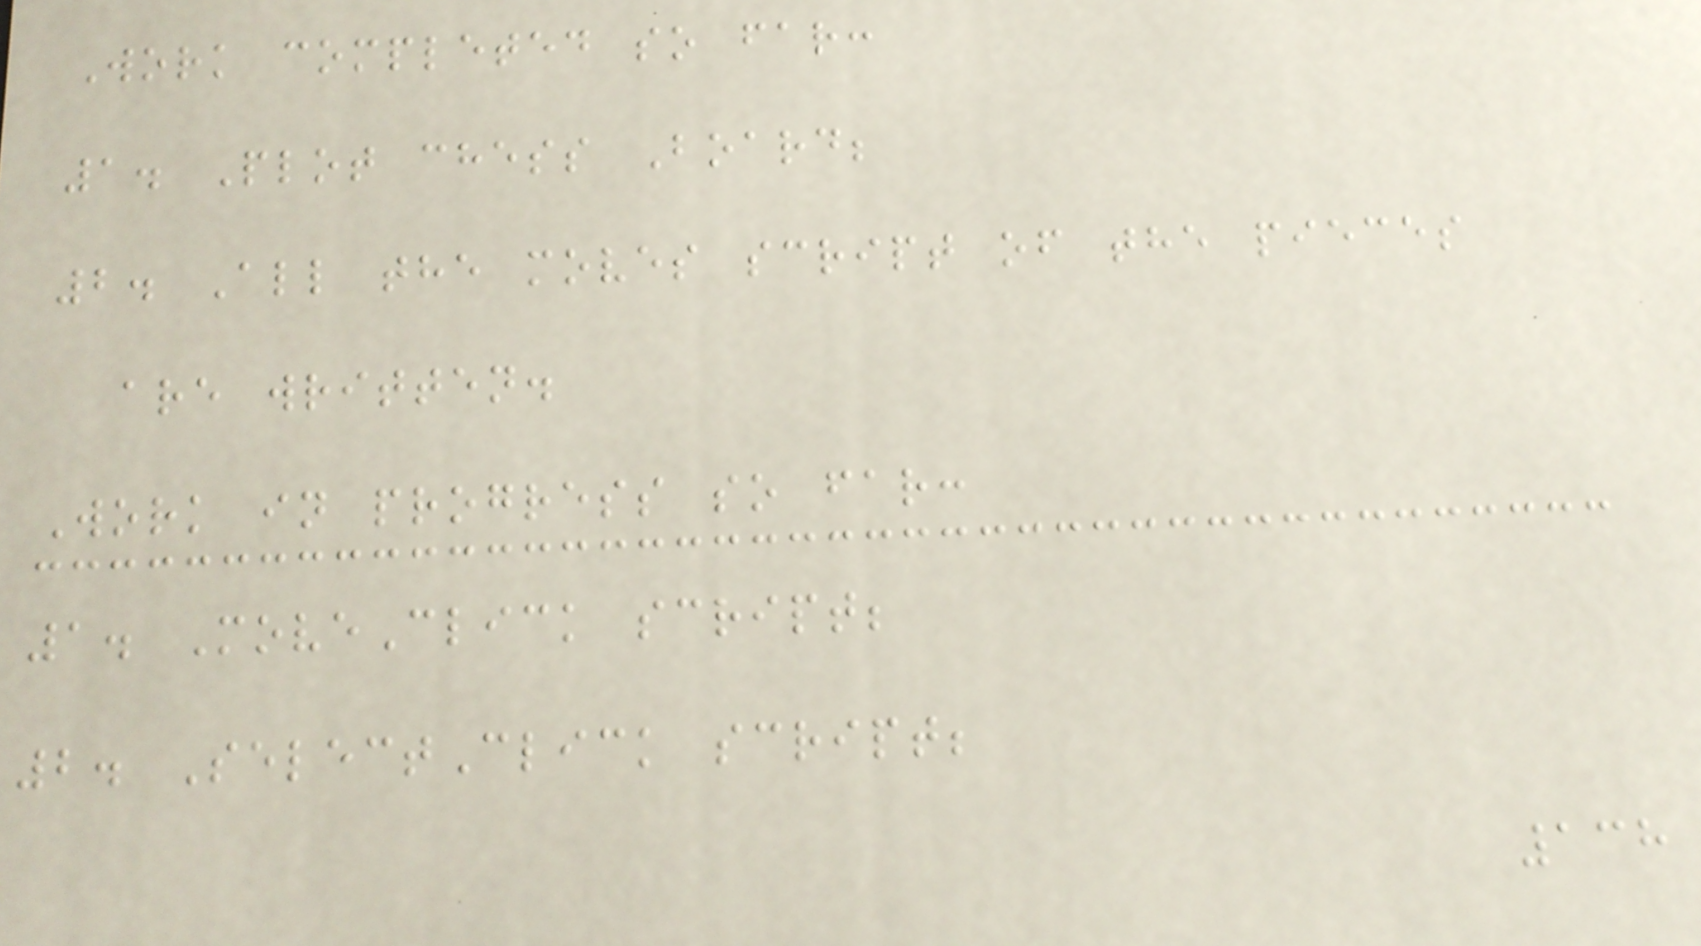Work completed so far:
1. Plot chess Board;
2. All the moves script of the pieces
are written.
Work in progress so far:
1. MoveClick script;
2. SelectClick script;
138
